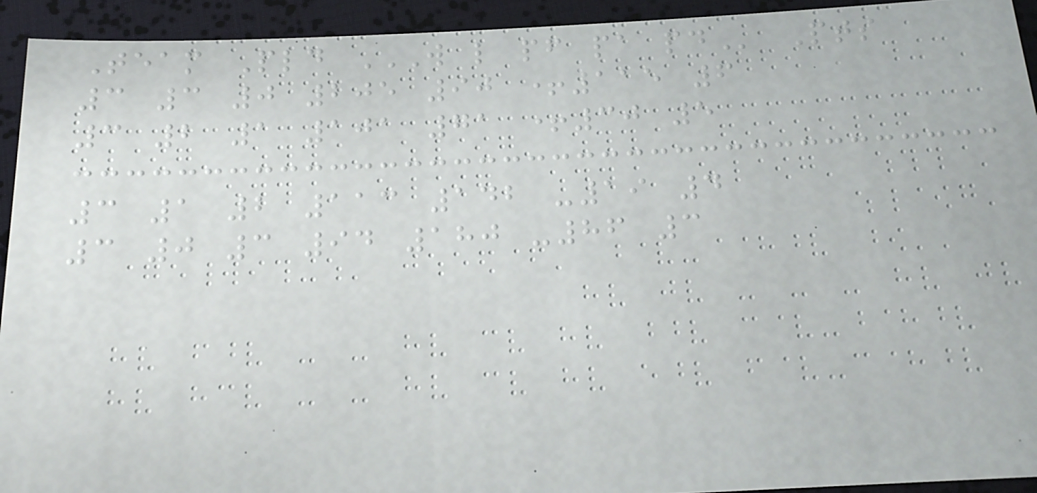Team Pld W L PF PA PD Pts
3 3 0 205 90 +115 6
3 2 1 101 71 +30 5
3 1 2 113 142 -19 4
3 0 3 94 180 -86 3
